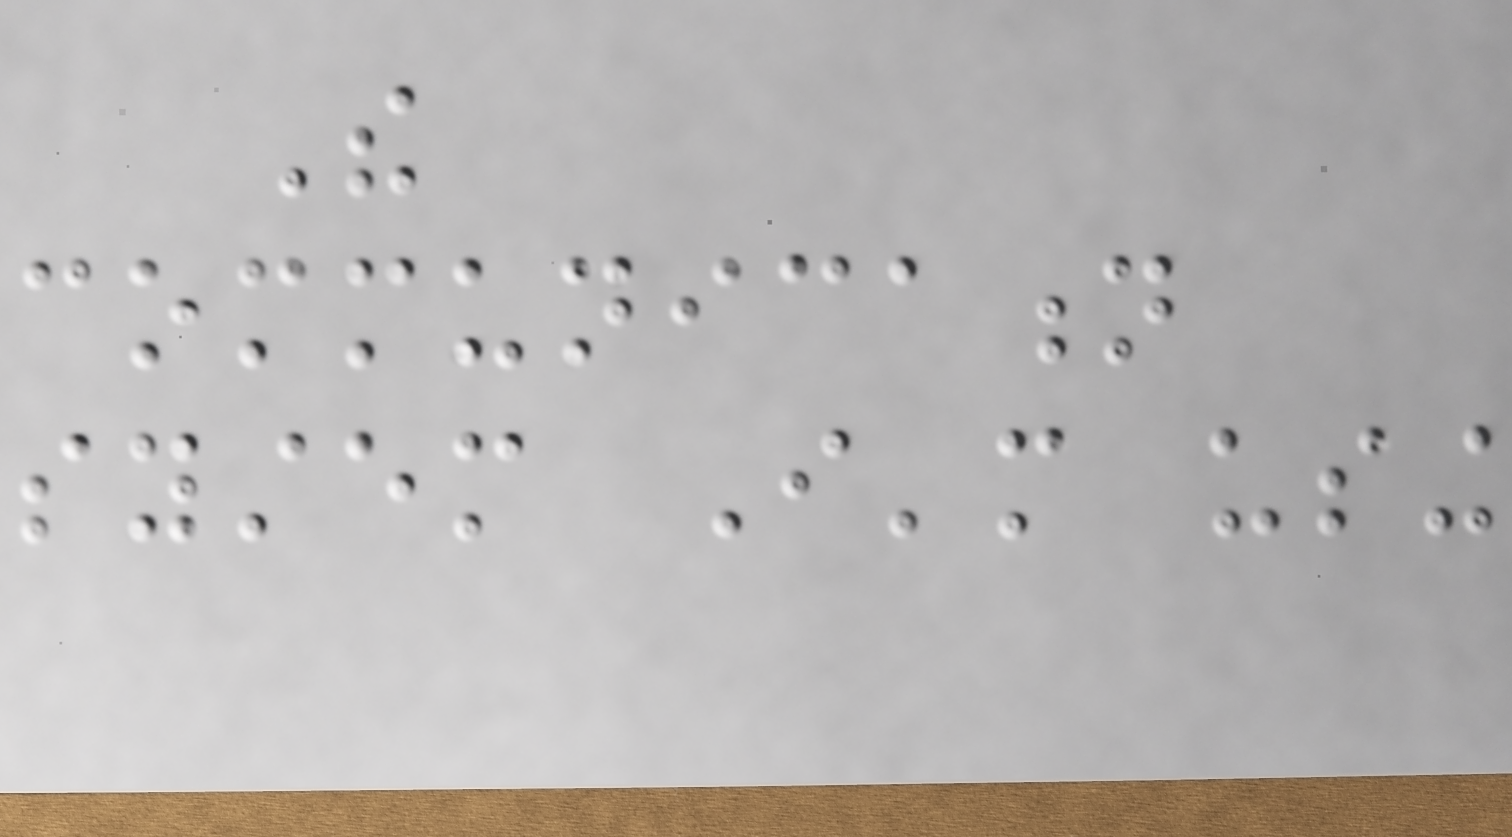The
communication
system I'm using
